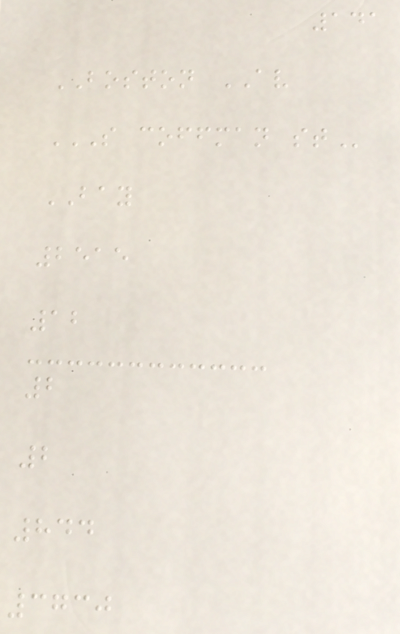141
BOSTON AV
S COFFMAN ST
BAY
2515
12
2
2
844
3730
